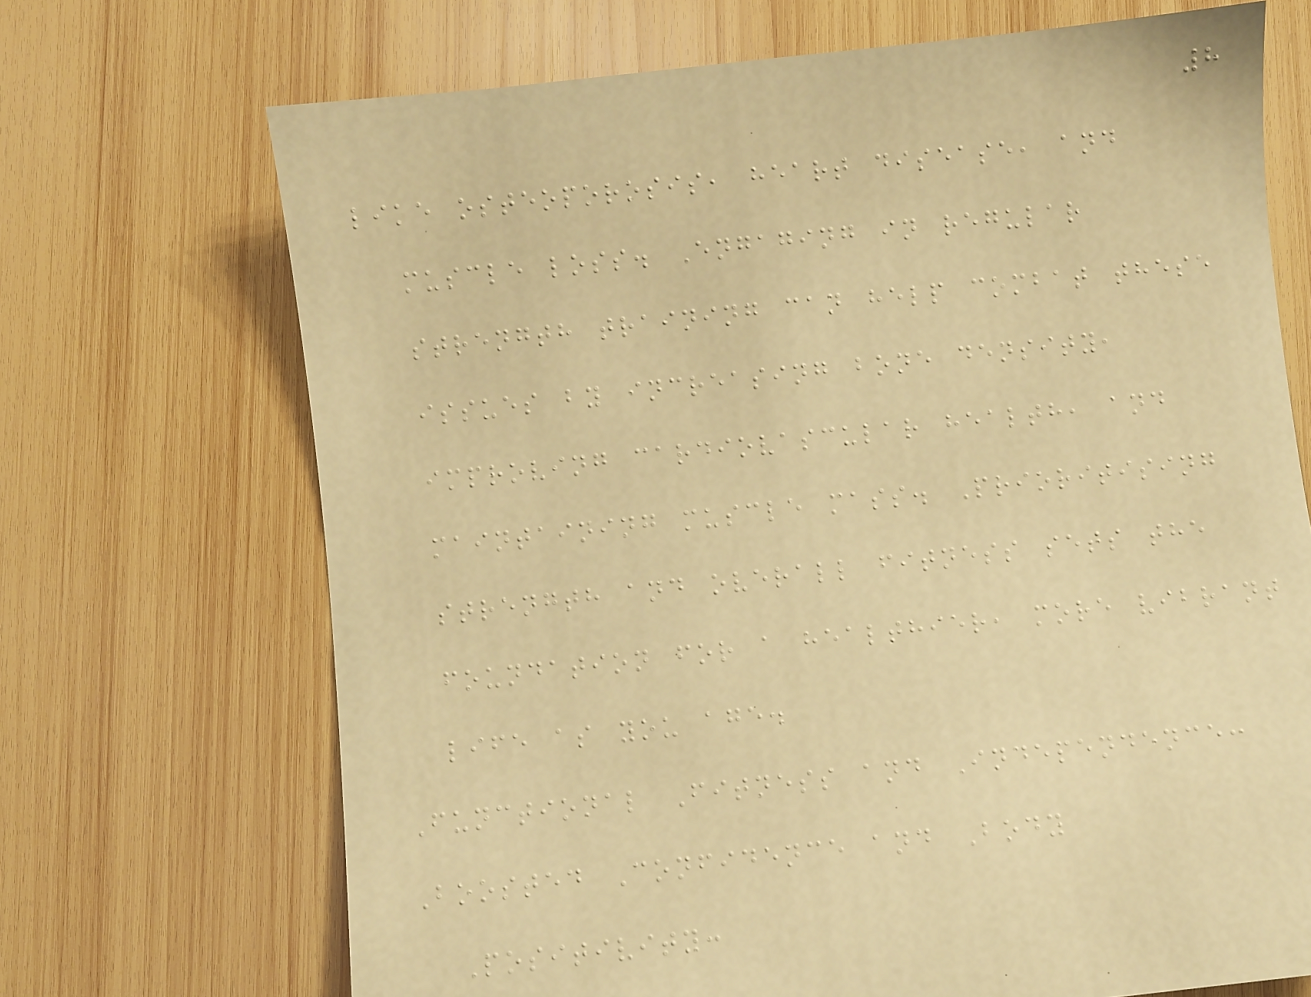8
like osteoporosis, heart disease, and
muscle loss. Engaging in regular
strength training can help combat these
issues by increasing bone density,
improving cardiovascular health, and
maintaining muscle mass. Prioritising
strength and overall fitness sets the
foundation for a healthier, more vibrant
life as you age.
Functional Fitness and Independence:
Boosted Confidence and Body
Positivity:
